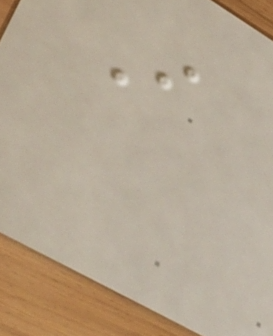I
